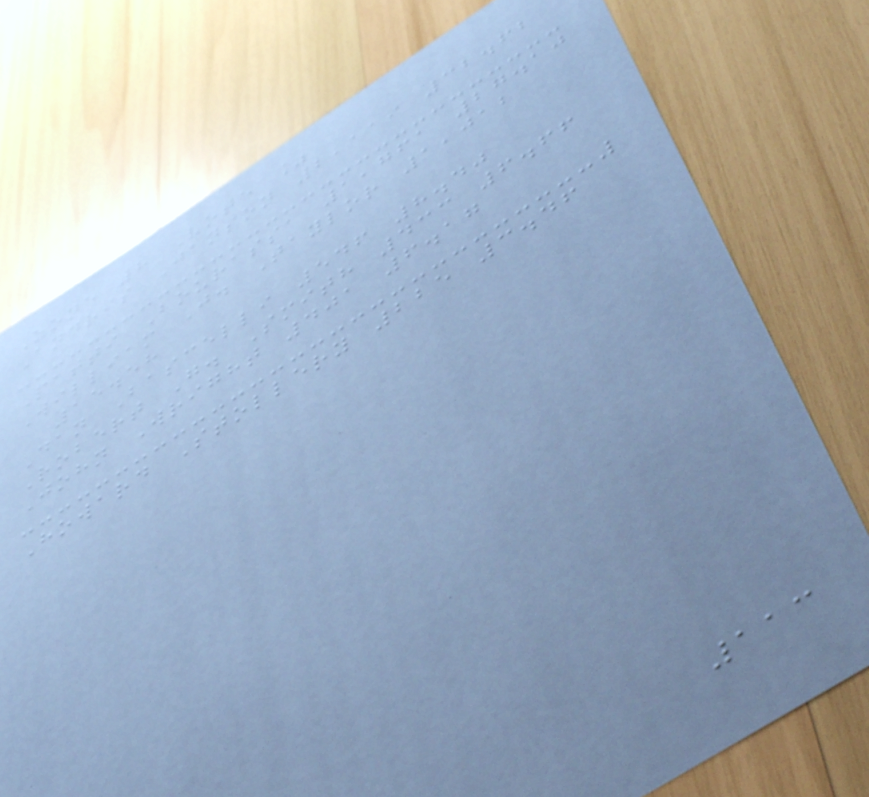Zone 8 Vote %
Andris Janson 2,119 32.62
Patti Bourassa 1,761 27.10
William J. Taylor 1,012
15.58
Dan Bascelli 546 8.40
Robert G. Smith 433 6.66
John Wright 401 6.17
Howard Stollery 225 3.46
113
